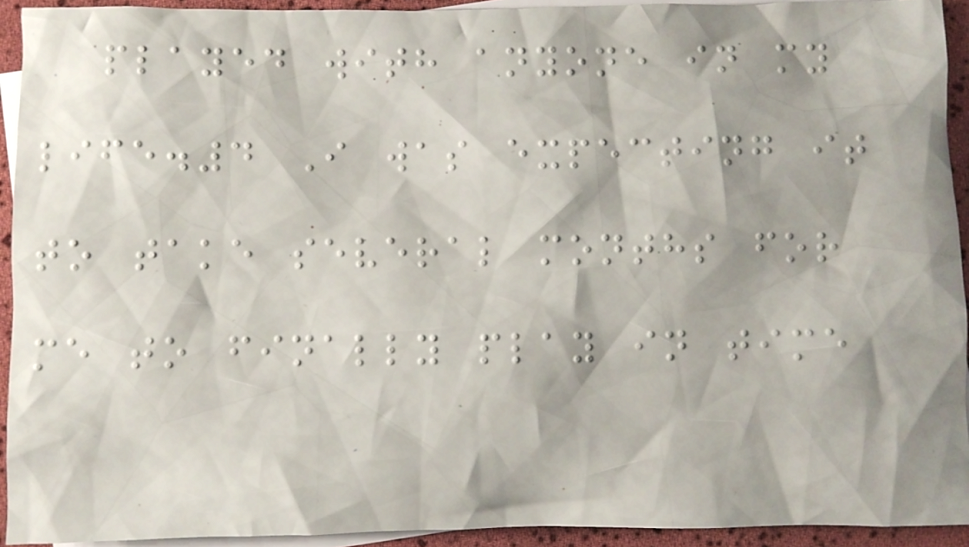played with anyone in my
life.4 I was expecting it
to take several months for
me to finally play in time
